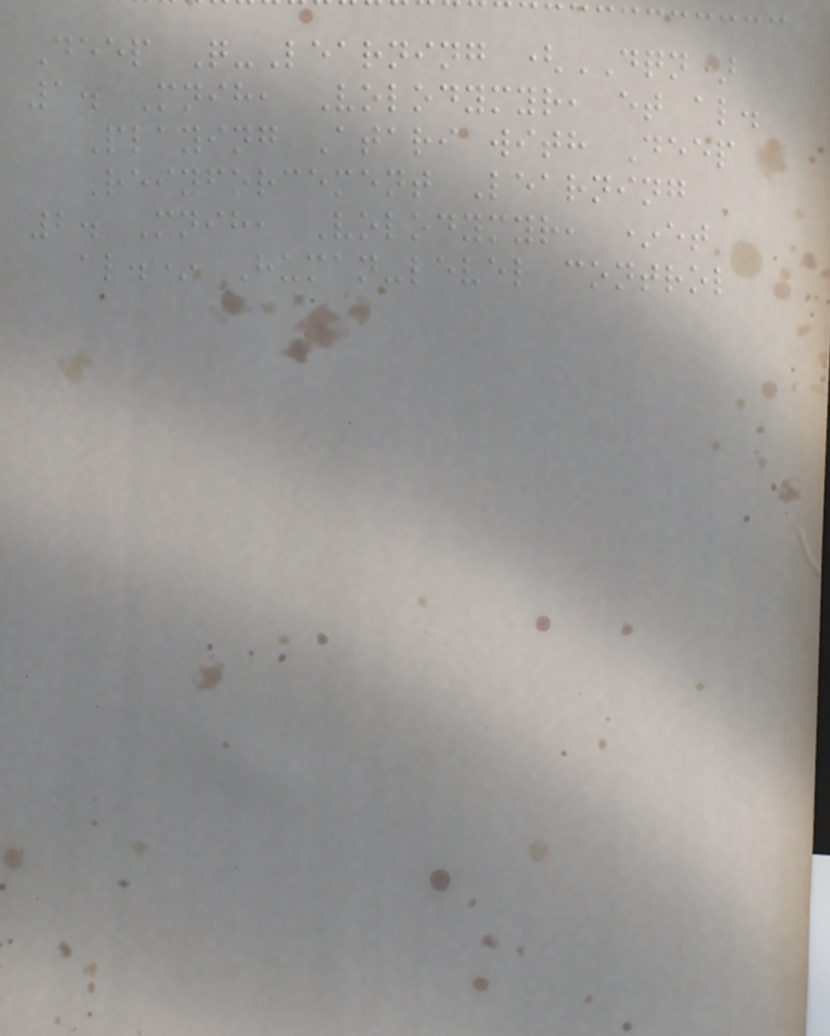Deep Q-Learning (DQN)
1. Mnih, Volodymyr, et al.
Playing Atari with Deep
Reinforcement Learning
2. Mnih, Volodymyr, *et
al.* Human-level control
